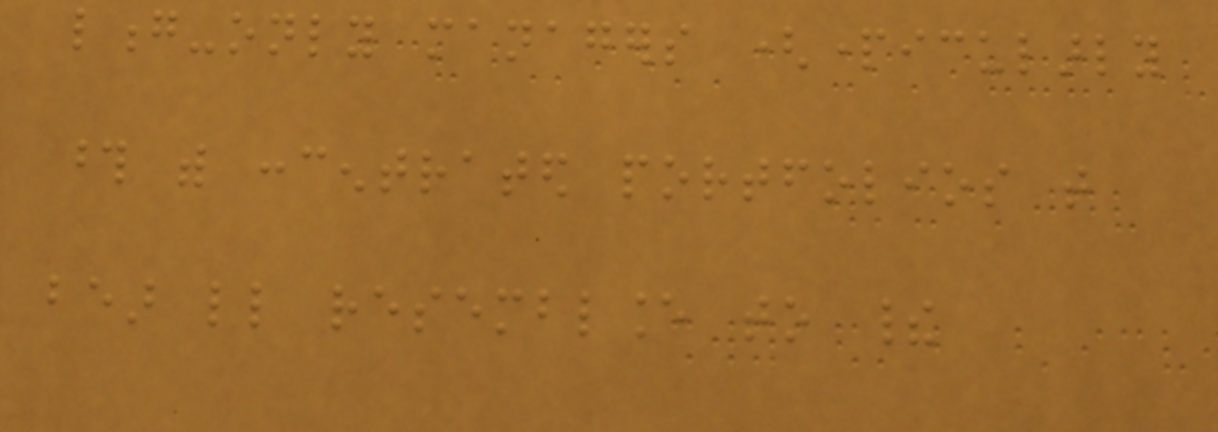long-only managers (particularly
those with concentrated portfolios that
bear little resemblance to their
